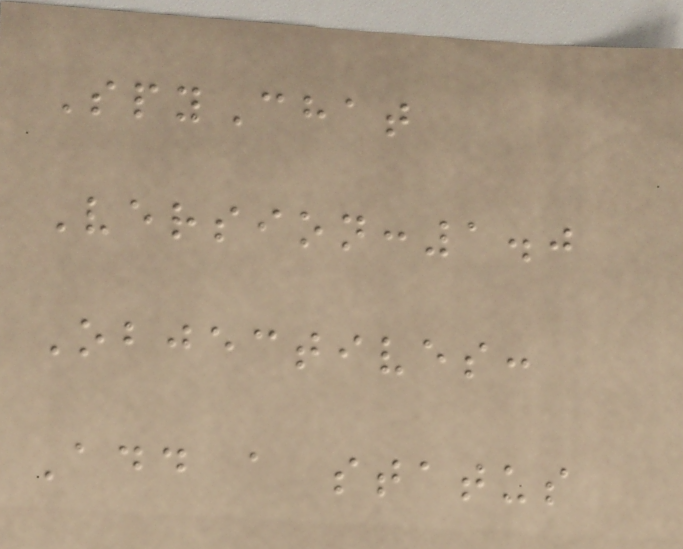SpyChat
Version:1.0
Objectives:
Add a status
